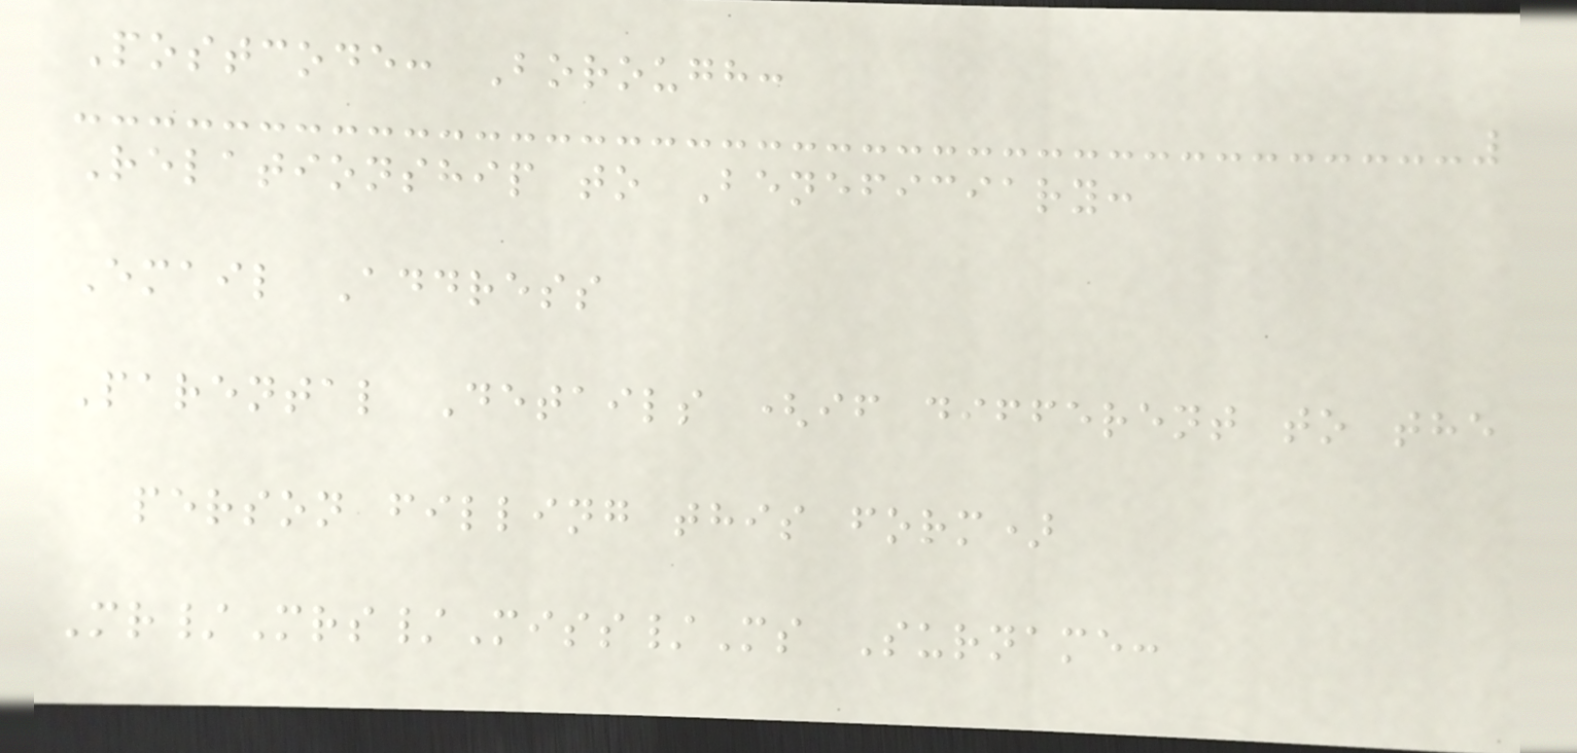Postcode: Borough:
Relationship to Beneficiary:
Email Address
Parental Details (if different to the
person filling this form)
Mr/Mrs/Miss/Ms Surname:
